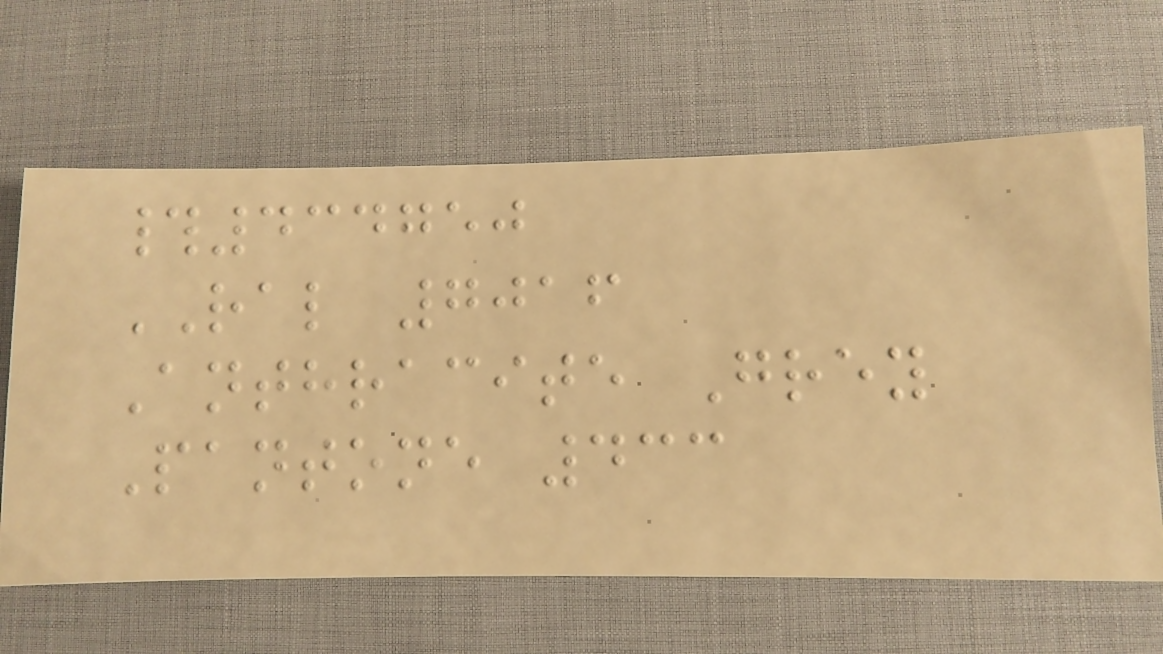#434750
RAL 7016
Anthracite Grey
Pantone 433
